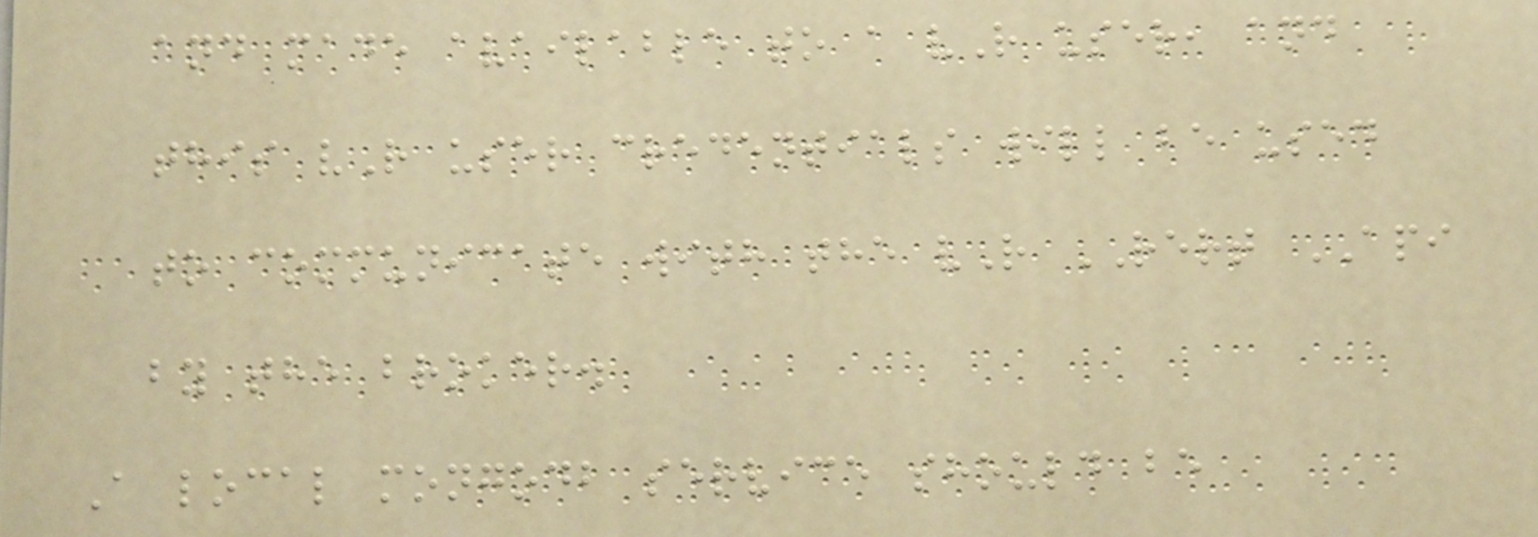and made available to a vR user, and
this vR user credentials will be used
to communicate with the vR RERT API
by the broker.
A local mongodb service should be
